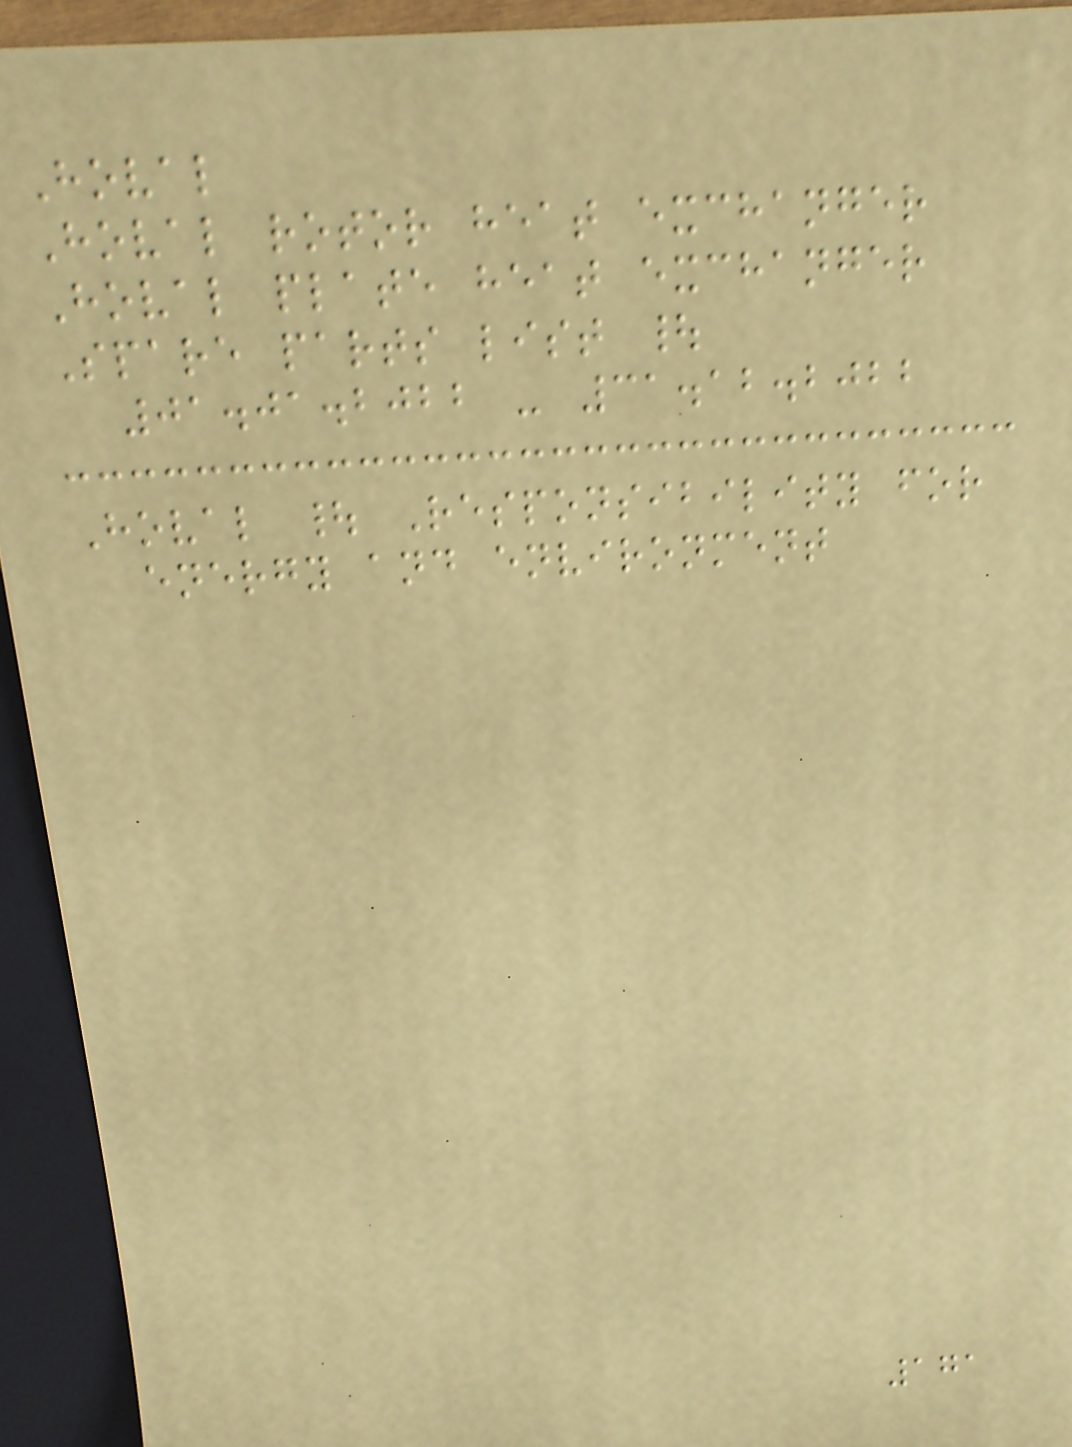Hoval
Hoval rotor heat exchanger
Hoval plate heat exchanger
Spare parts list |
01.01.2022 - 31.12.2022
Hoval | Responsibility for
energy and environment
171
